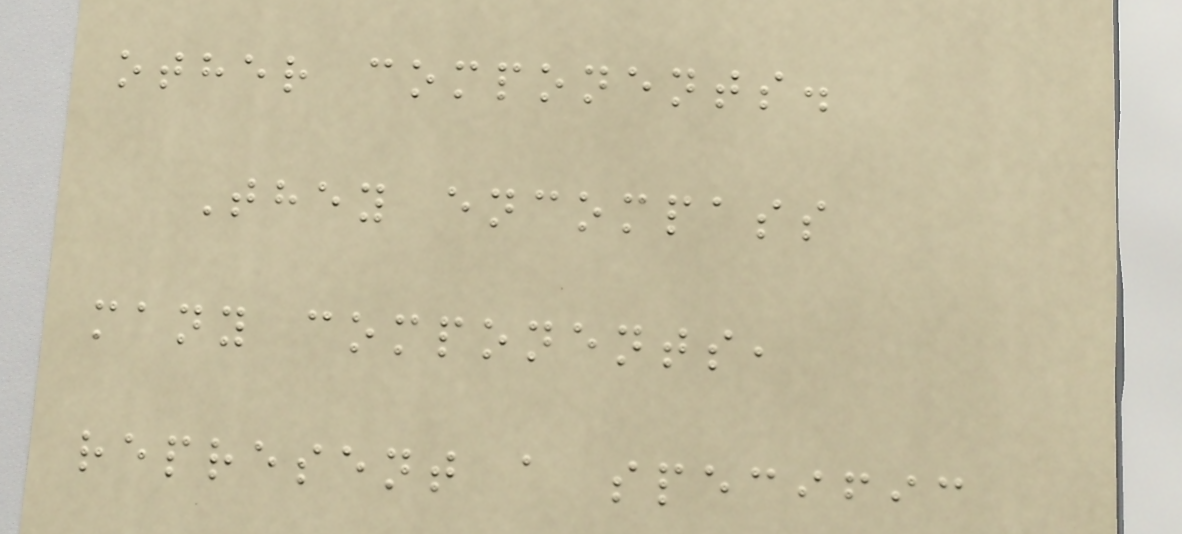other components.
They encompass
many components,
represent a specific
